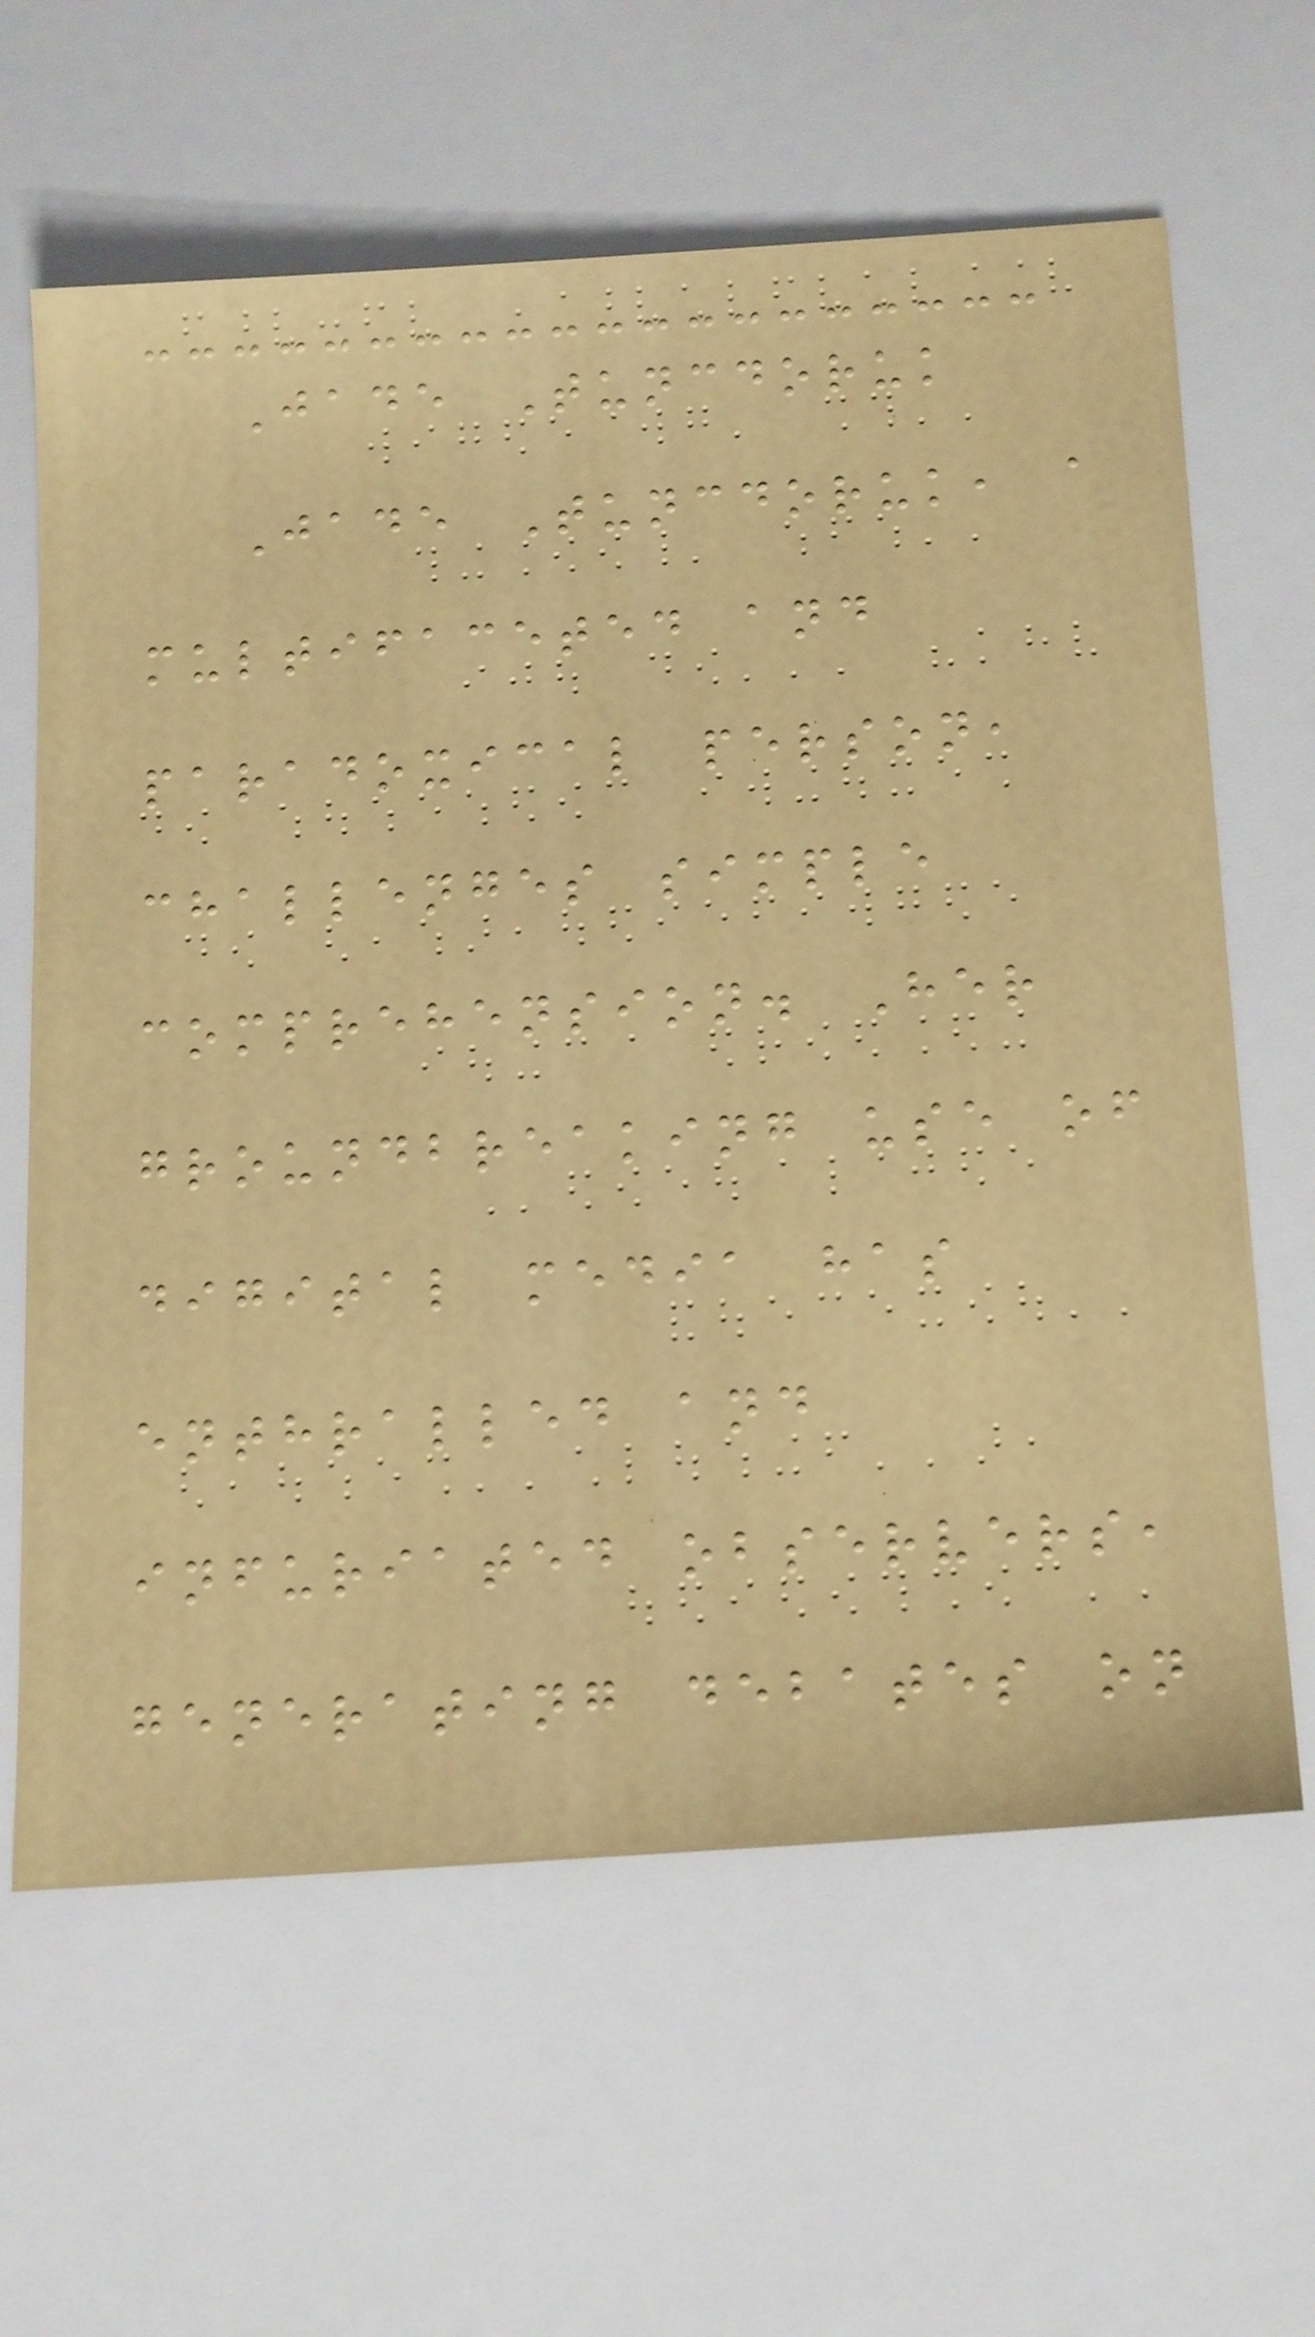Jade Tuncdoruk
Jade Tuncdoruk, a
multifaceted and
paradoxical person,
challenges simple
comprehension. Her
groundbreaking use of
digital media has
enthralled and
infuriated observers,
generating debates on
